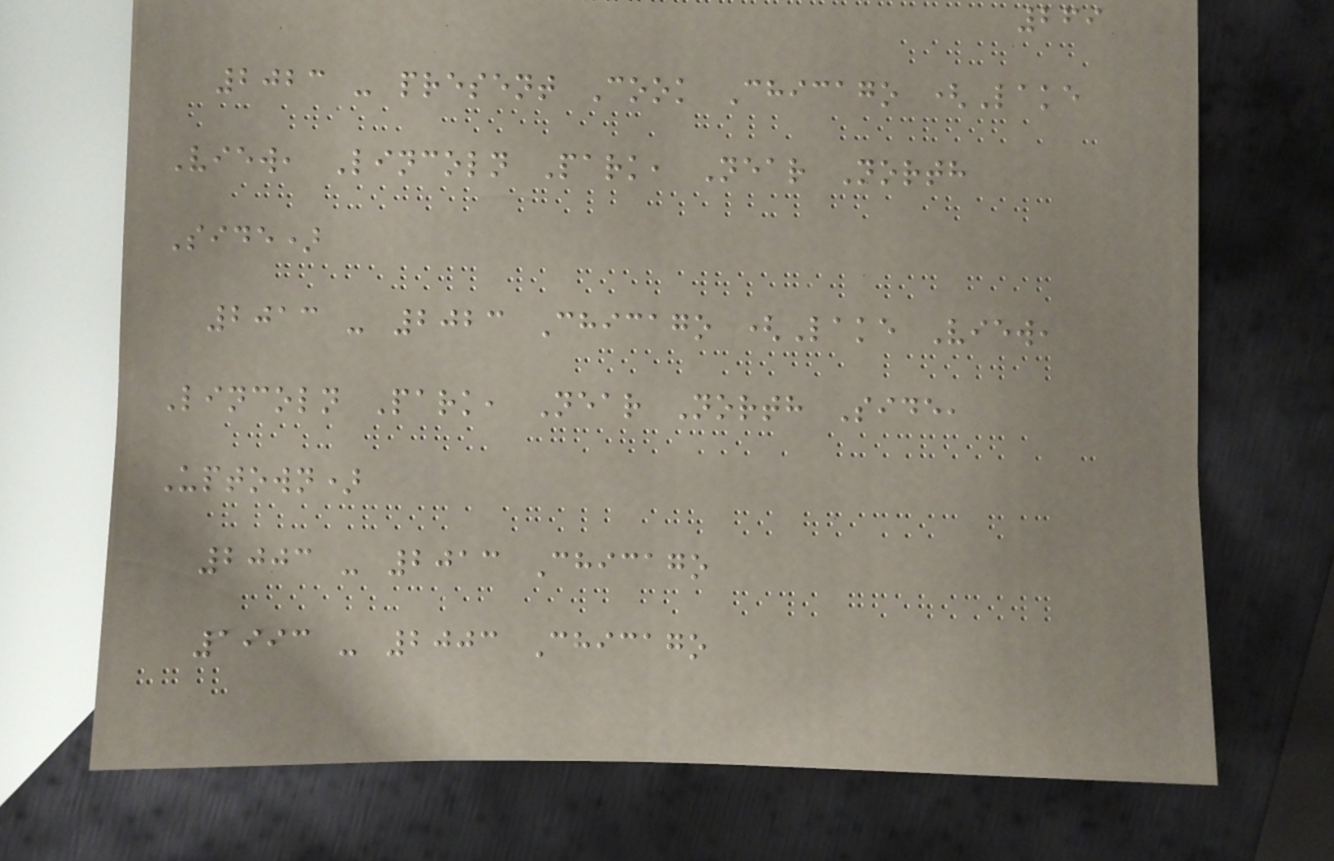269
2023 - present Cook Chicago (Lake
View, Lincoln Park, Near North
Side)
2013 - 2023 Chicago (Lake View,
Lincoln Park, Near North Side,
Uptown)
2003 - 2013 Chicago
1993 - 2003 Chicago
